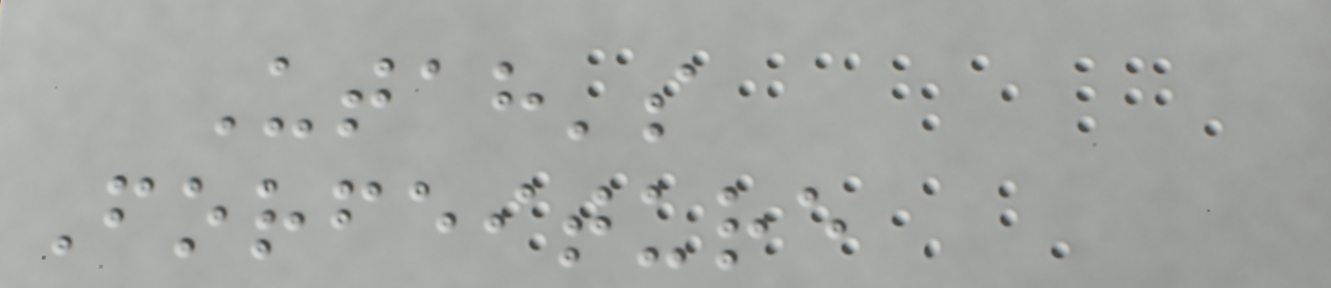Utah's
Forfeiture
